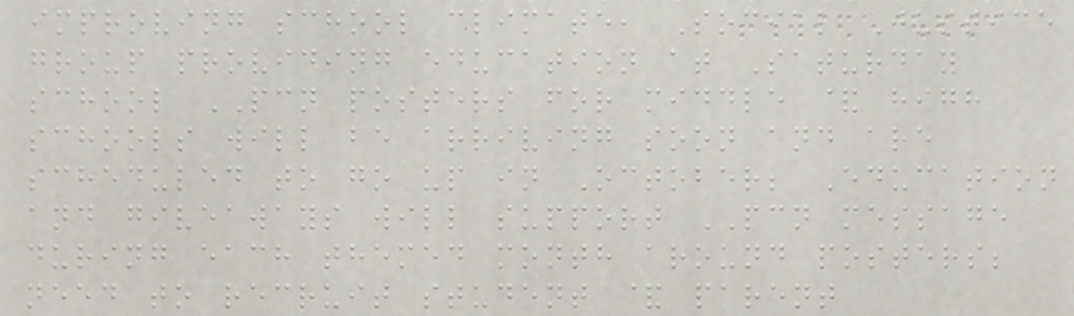improving school climate, Social Justice
group providing education at Saturday
school PCN posters for middle & high
schools will be arriving soon and are
scheduled to go up in October; Education
and giveaways will support PCN message
during each themed month around posters;
need to recruit student & parent
